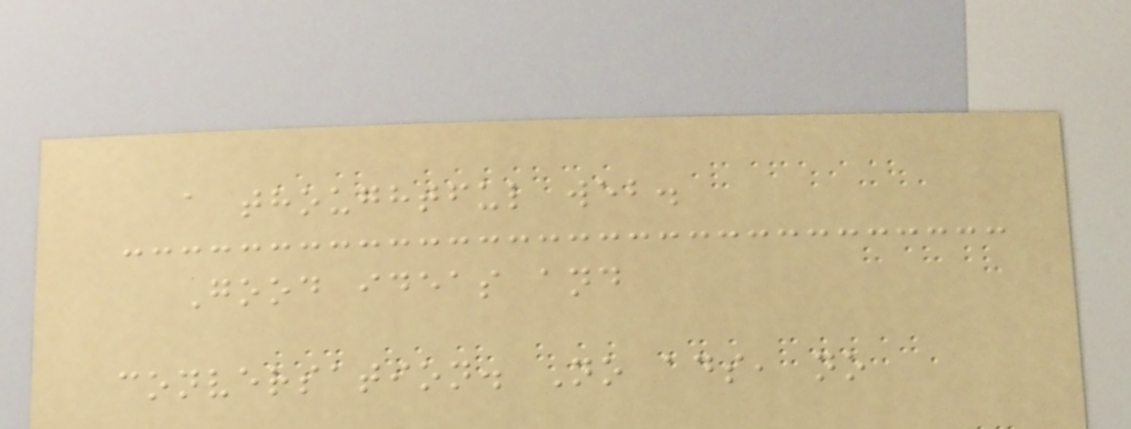a thoughtful web.
Good ideas and
conversation. No ads, no
